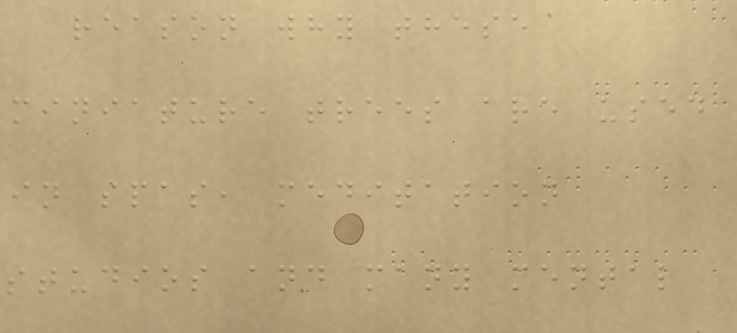reason why these
miniature trees are used
in spas, meditation
studios and many mental
